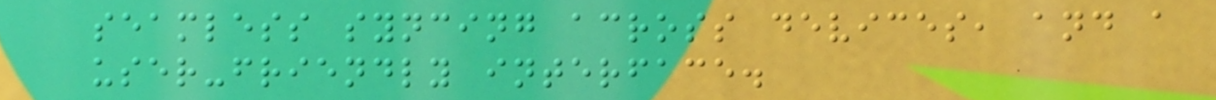seamless syncing across devices, and a
user-friendly interface.
